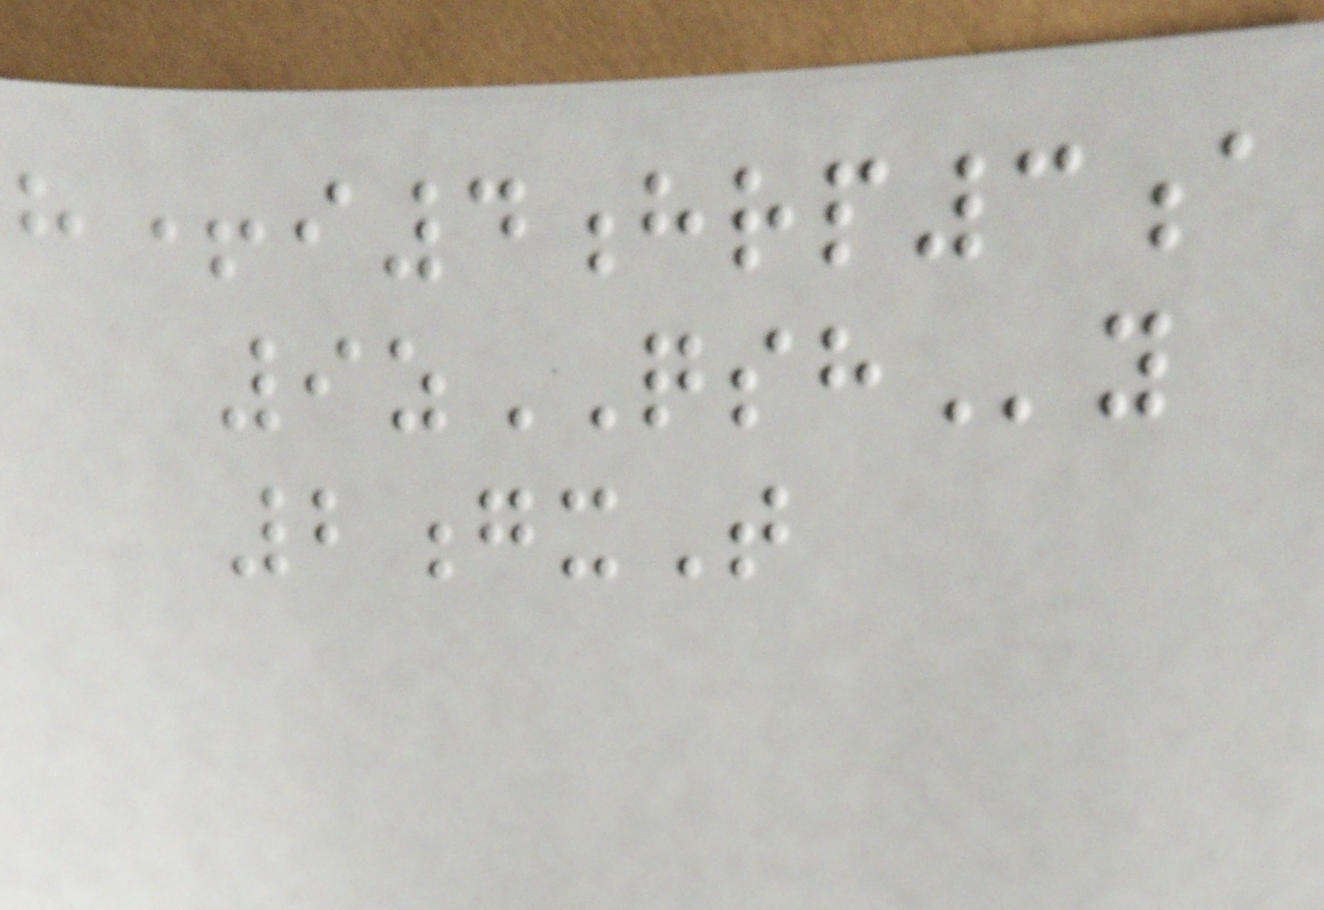h+i4hrp3a
9zQSHy
2gxT
